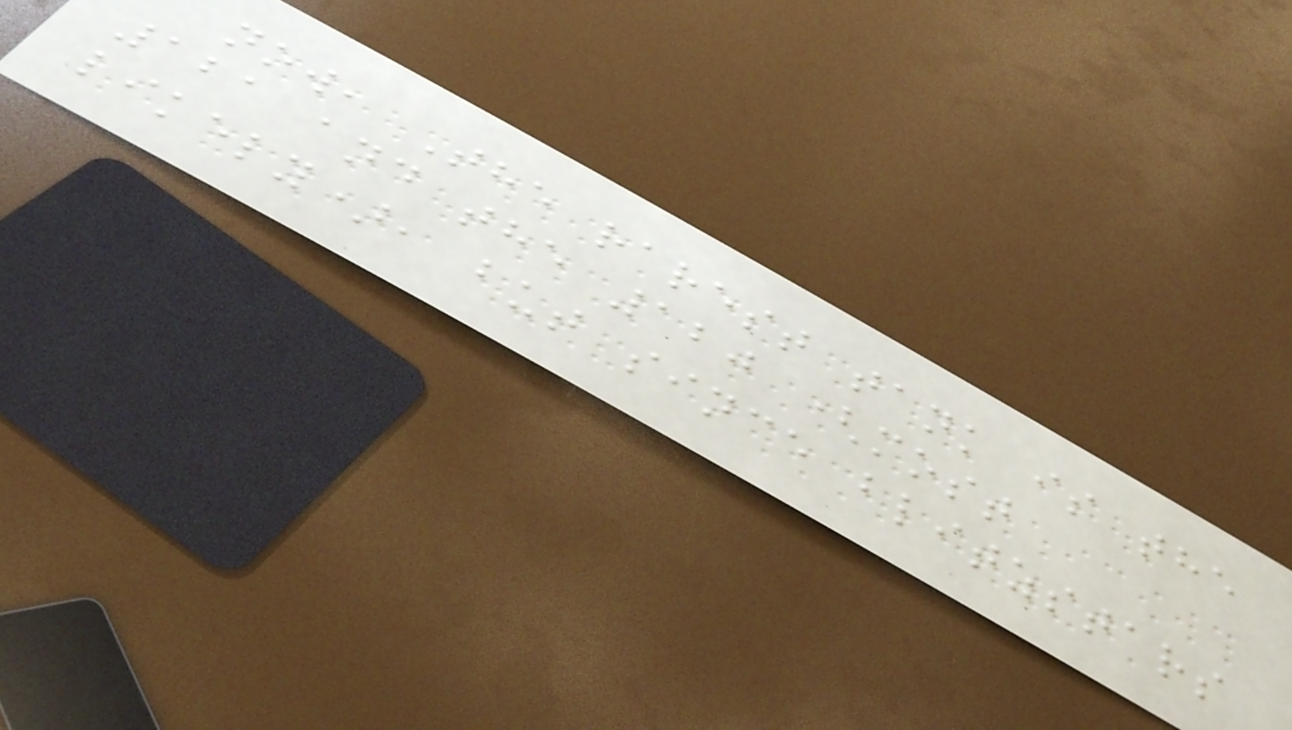now, The rarest tank is the
121 and the 120 (most
likely), but since blitzstars
